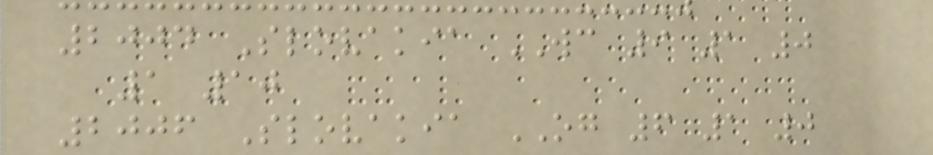2004 Slovakia WC 9 1 0
1 10
2006 Slovakia OG 6 1 0
